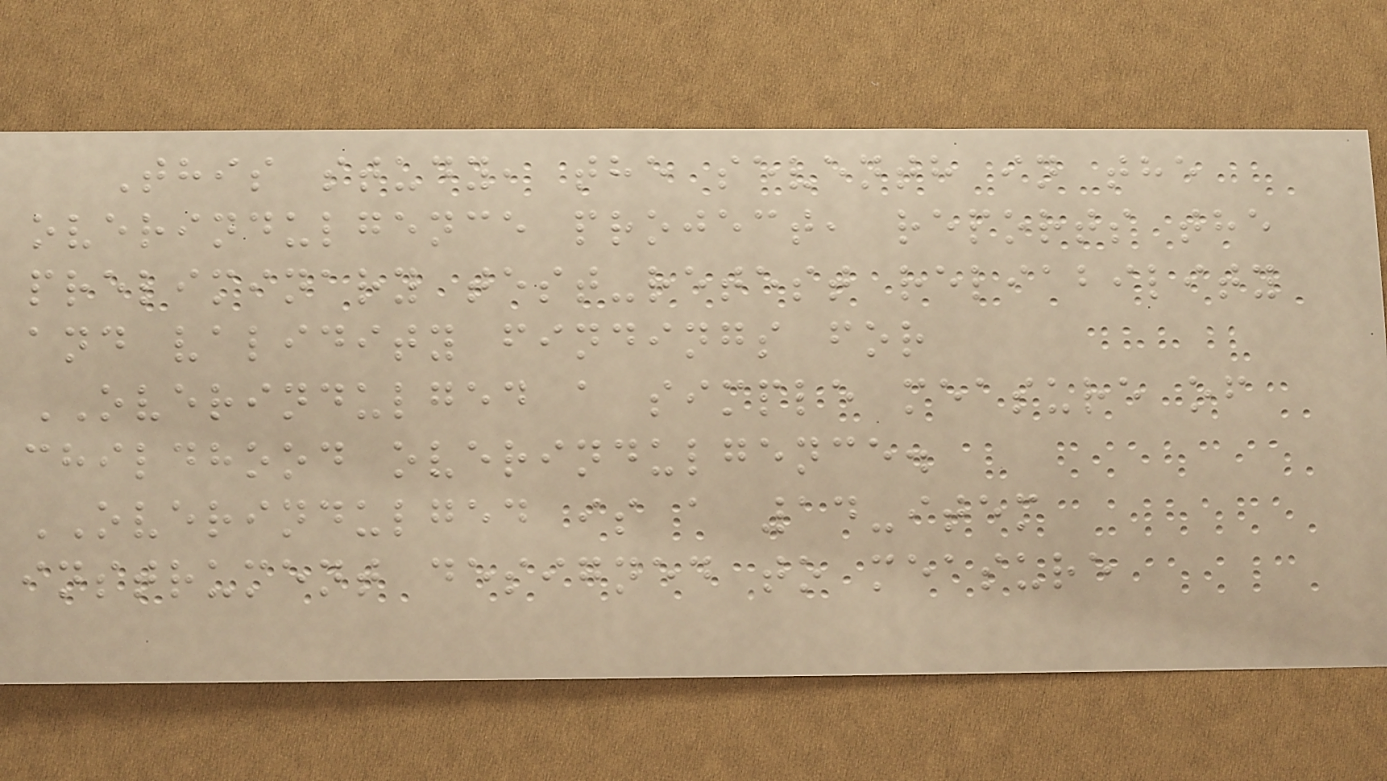This study, the seventh in the
overindulgence project, reports the
preliminary test-retest reliability
and validity findings for
OVERINDULGED a simple measure of
childhood overindulgence.
OVERINDULGED is a 14-item
instrument designed to measure
